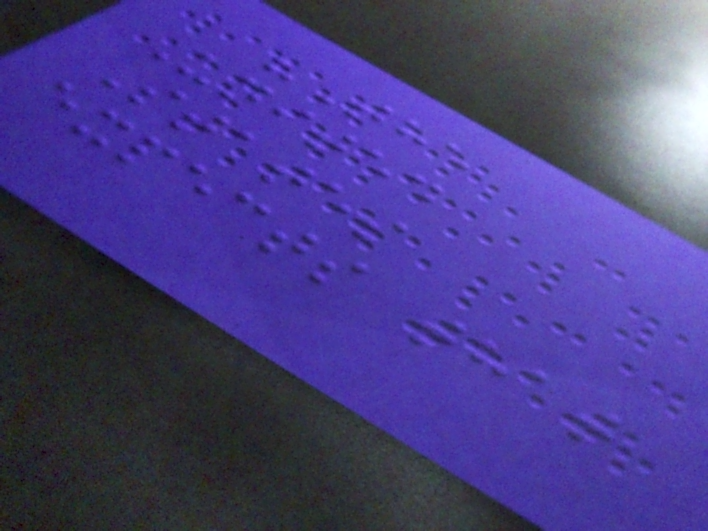"The
United
States
expects that
